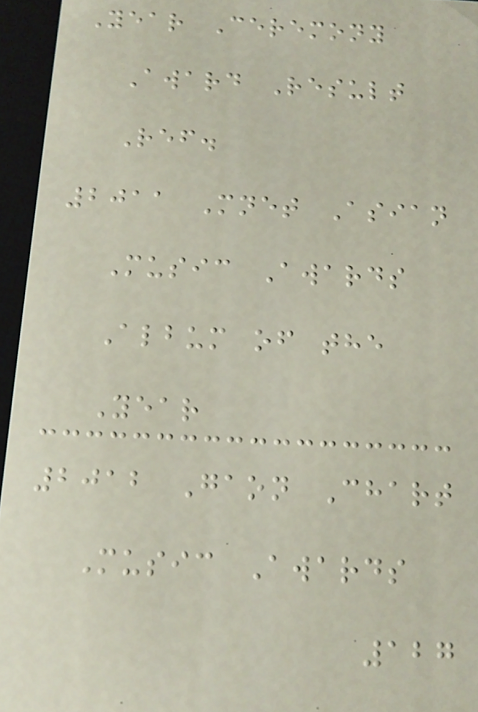Year Ceremony
Award Result
Ref.
2011 Mnet Asian
Music Awards
Album of the
Year
2012 Gaon Chart
Music Awards
127
